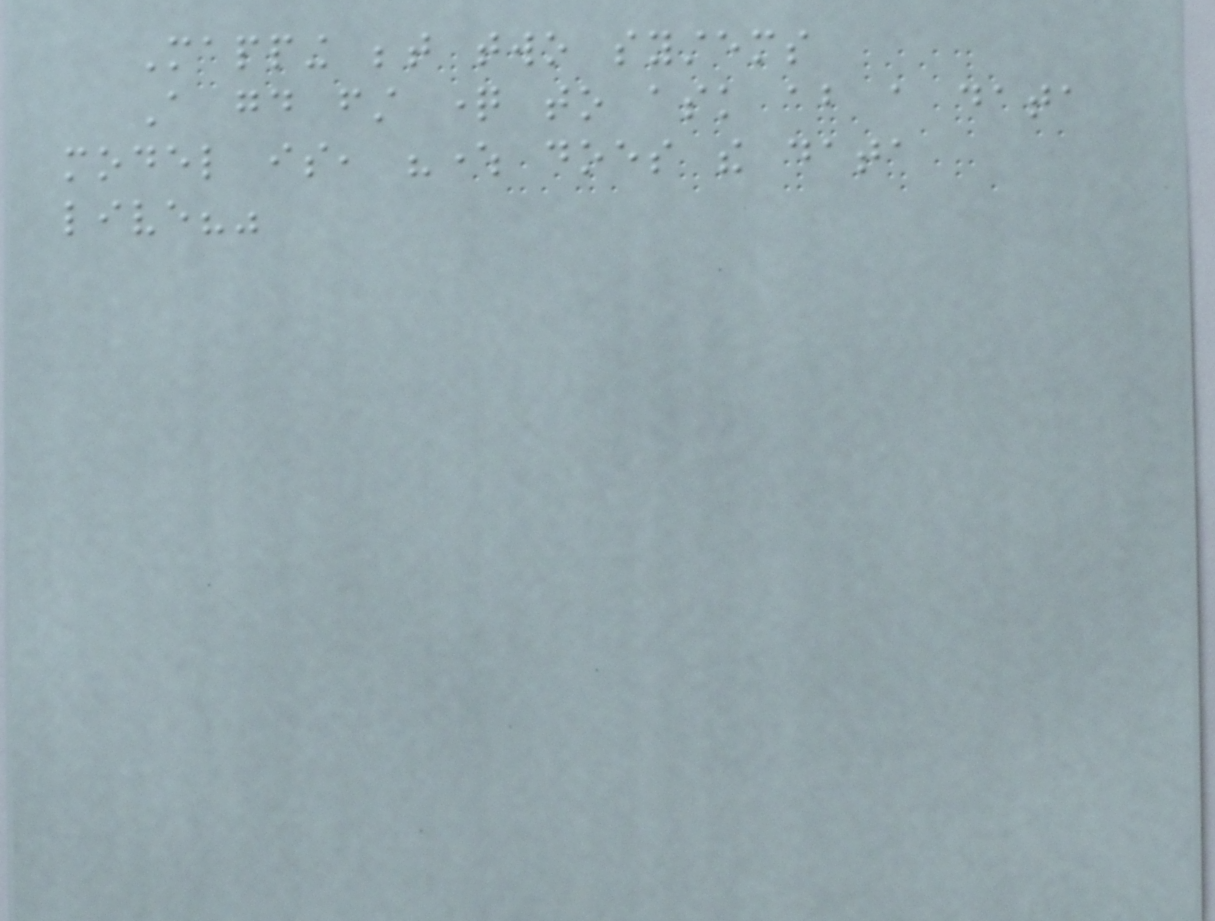Mapping between two systems
A good first question to ask about a data
model is, "where does the data
live?"
